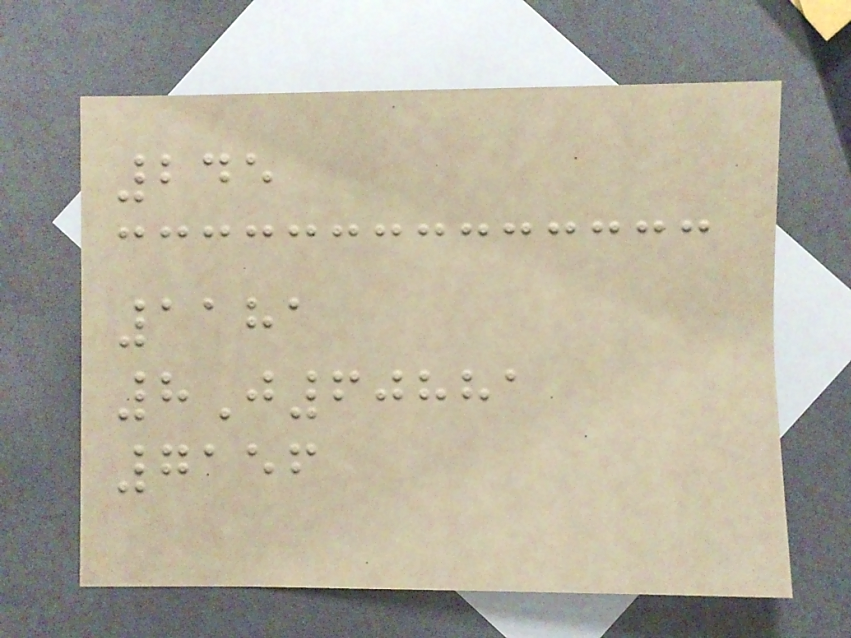245
1181
8J60881
7156
